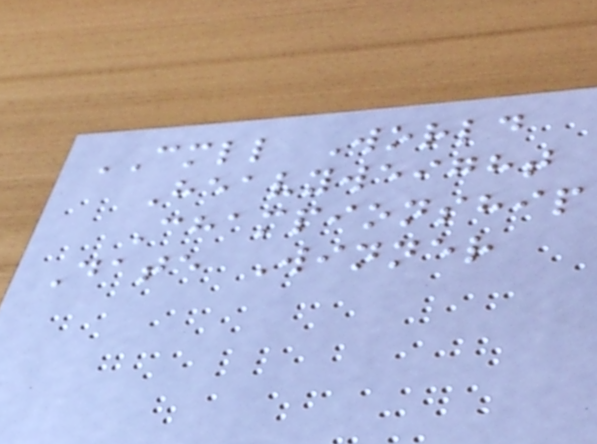CMLL World
Heavyweight
Championship
Date Winner
